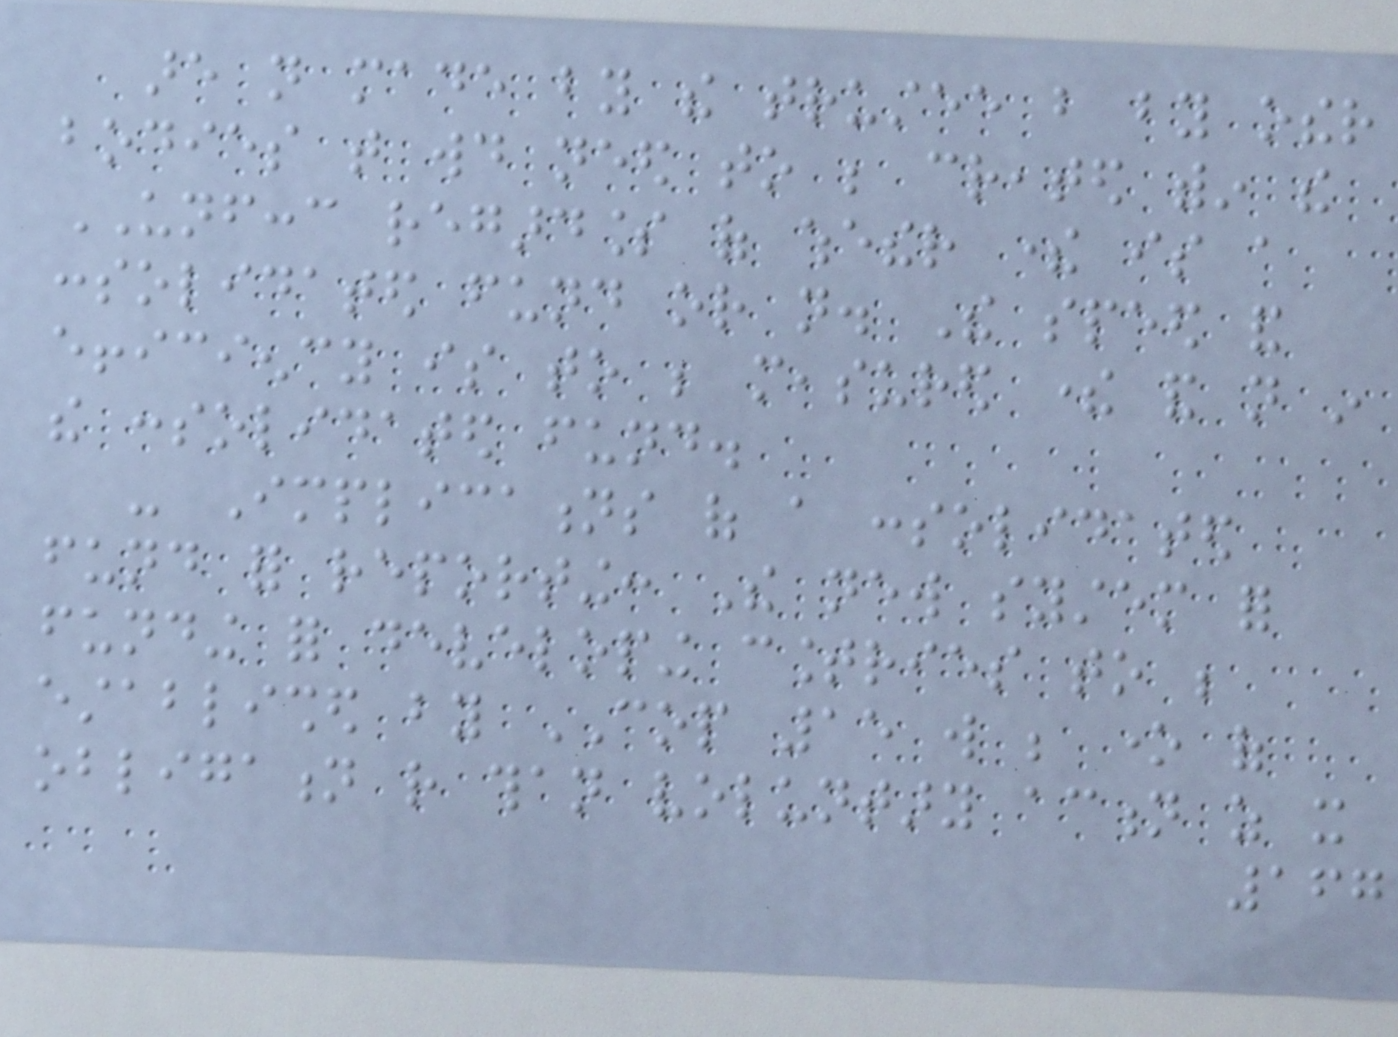are not made by the trustee but by other
bodies that would need to be created within the
UNFCCC regardless of whether there is a
consolidated fund or not. The speed and
efficiency is to be measured there and not in
the consolidated fund.
- Implications of a consolidated
fund for reporting: The new system for
funding for developing countries to be
established by COP 15 will be one of
obligation rather than voluntary action as it
167
